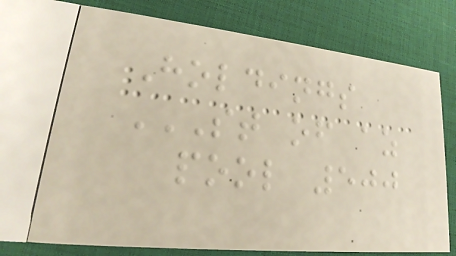Holdings
ST OF AZ
POOL 500
